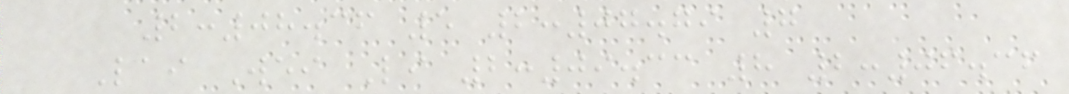2:08.36 5 2:07.79 7
Lai Wei Li 2:09.33 8 2:06.36
